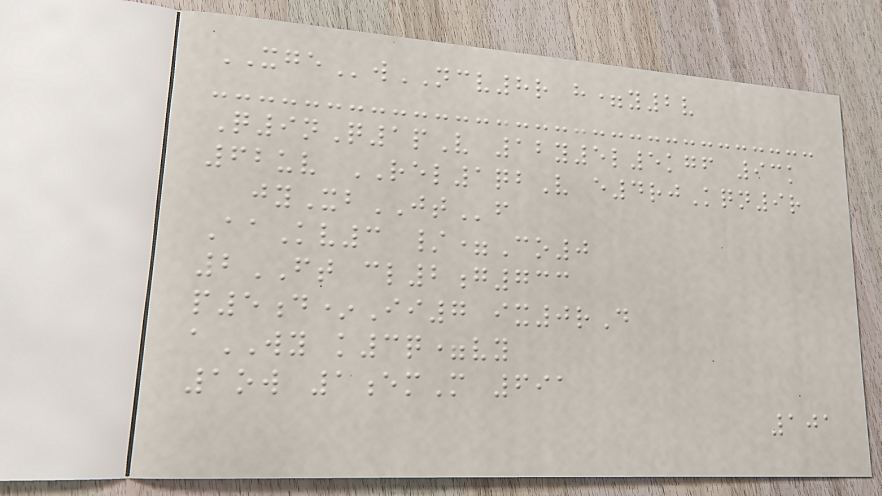XGEwNCV8r h=y2v
Q9nQ1pV 12y5l5kgf 93k
62uv REL1qbV e4rjKqn9r
jyXbJTf
AaKv3 /=Co0
2FT cl2g733
p5d*Ii7 ix0rD
aWY k3q=vy
1ow 1emM 691
101
